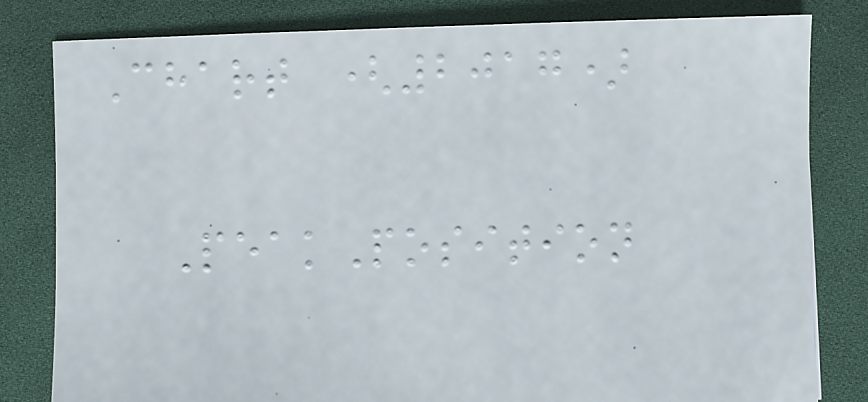Chart (2017)
PeakPosition
